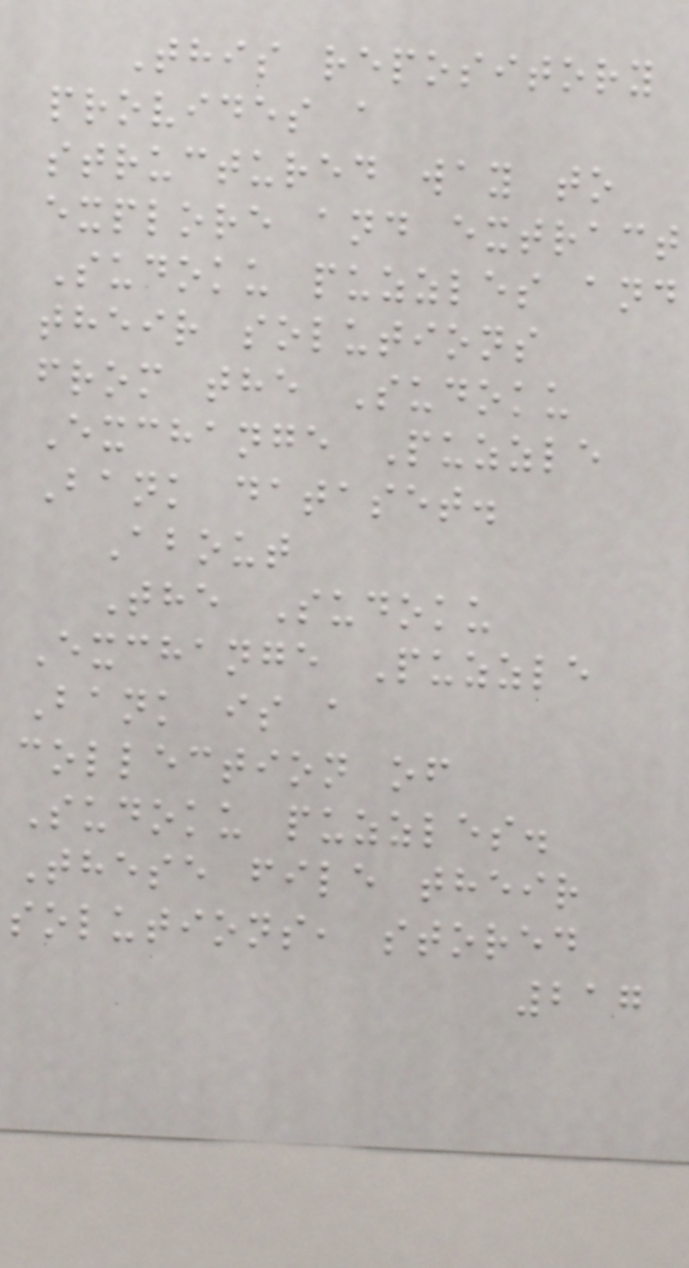This repository
provides a
structured way to
explore and extract
Sudoku puzzles and
their solutions
from the Sudoku
Exchange Puzzle
Bank dataset.
About
The Sudoku
Exchange Puzzle
Bank is a
collection of
Sudoku puzzles.
These file their
solutions, stored
217
